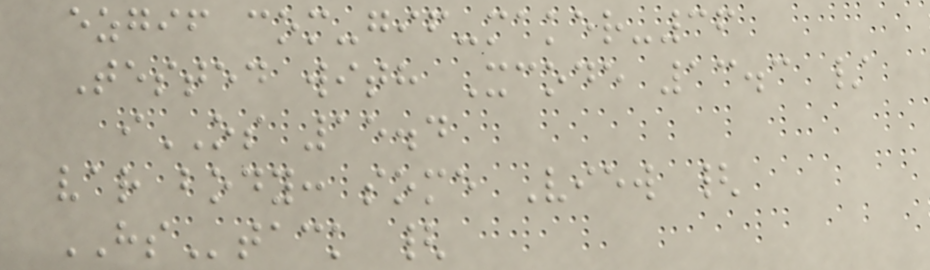ezgif com-gif-maker-36
Tested with Xcode 13.3 /
iOS 15.4
var body: some View {
HStack {
